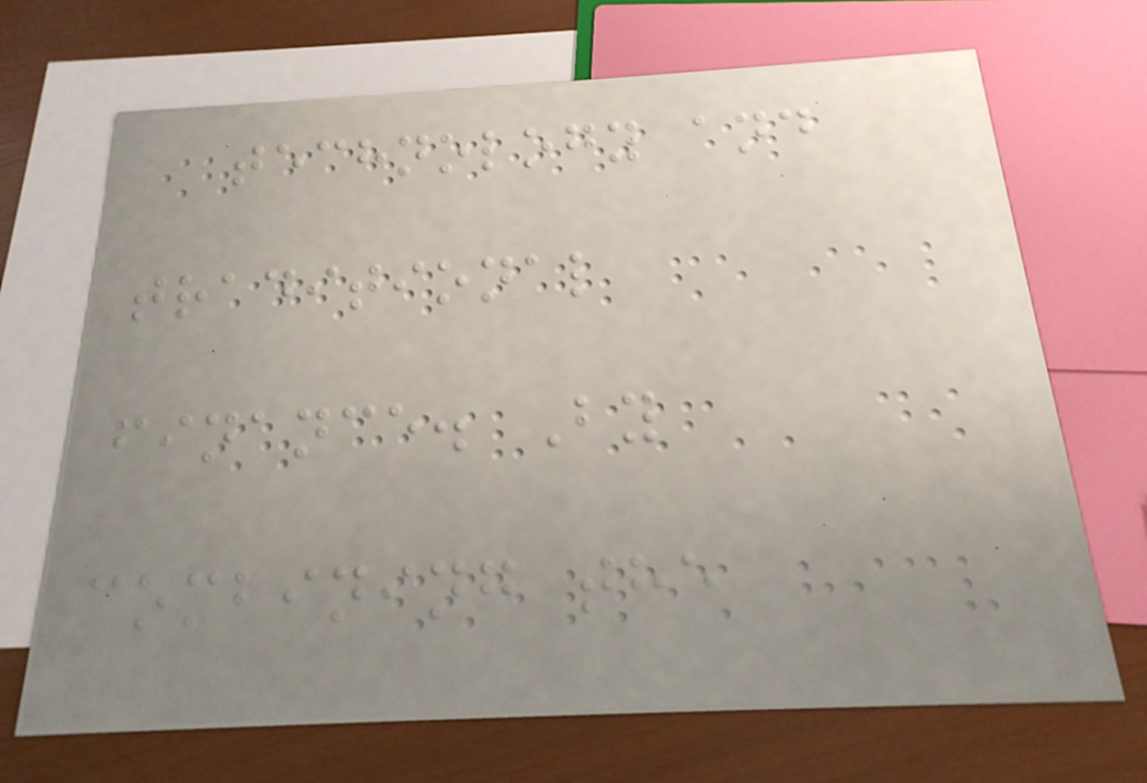technology and
traditional
finance. By
combining the
